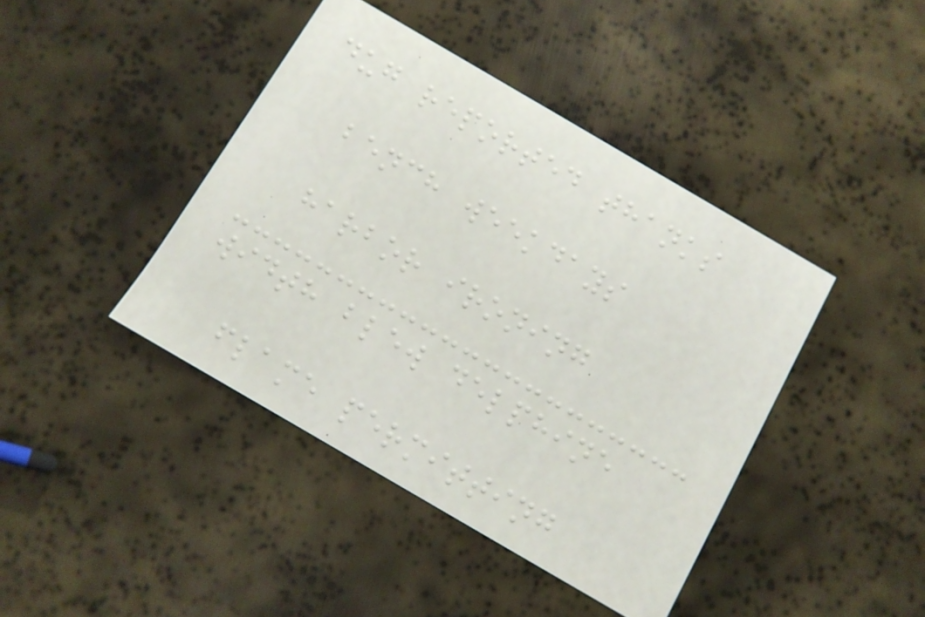dug reported thanks
bench weekdays
harbor ironing
width blew delphine
flame permitting
